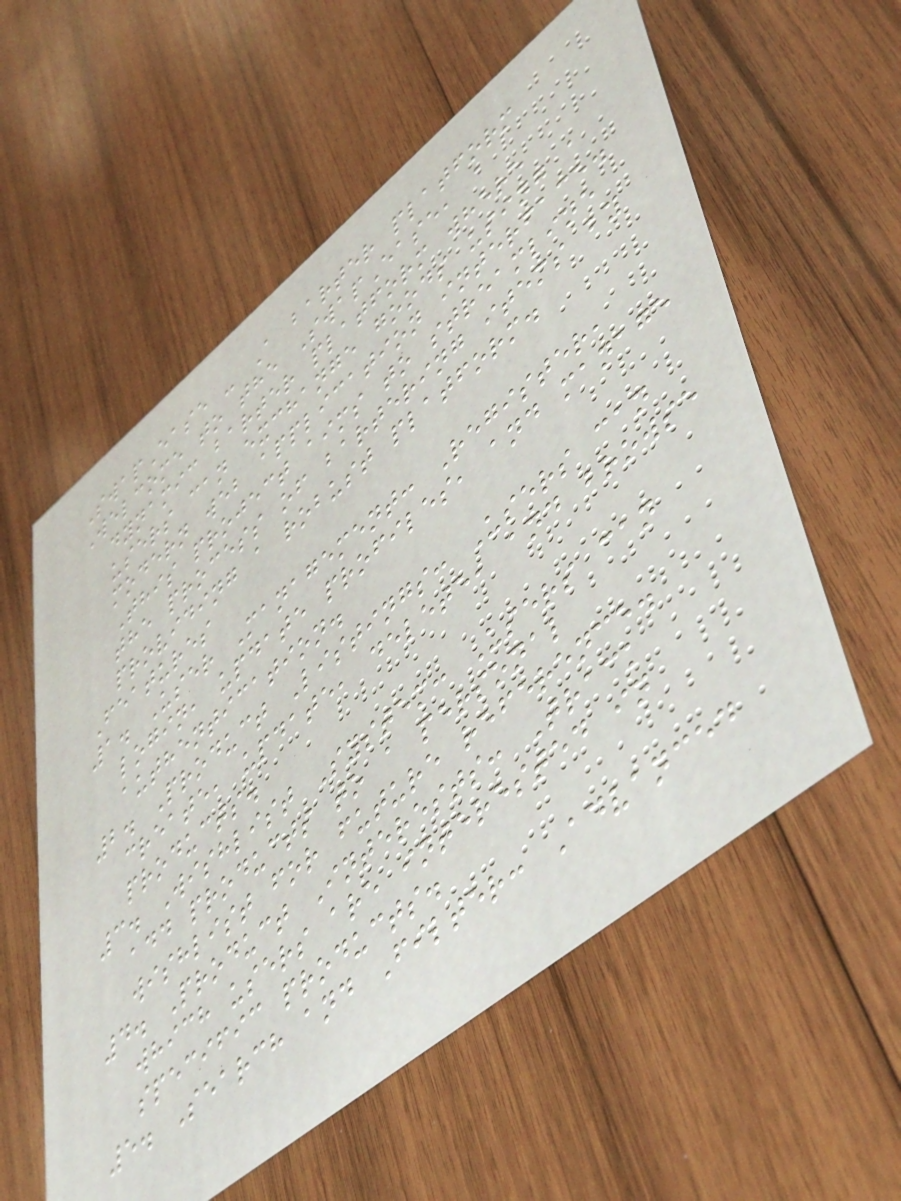SwapEase - A barter platform
Welcome to the SwapEase, a
dynamic barter platform where
users can exchange goods using a
modern web application interface.
This project aims to streamline
the process of bartering items by
providing a robust platform.
Features
1. User Management: Register,
login, update profiles, and manage
authentication.
2. Product Listings: Users can
create, update, delete, and browse
products.
3. Wishlist System: Users can
add products to a personal
wishlist for future reference.
4. Product Interests: Track
which users are interested in
specific products.
5. Search and Filter: Advanced
